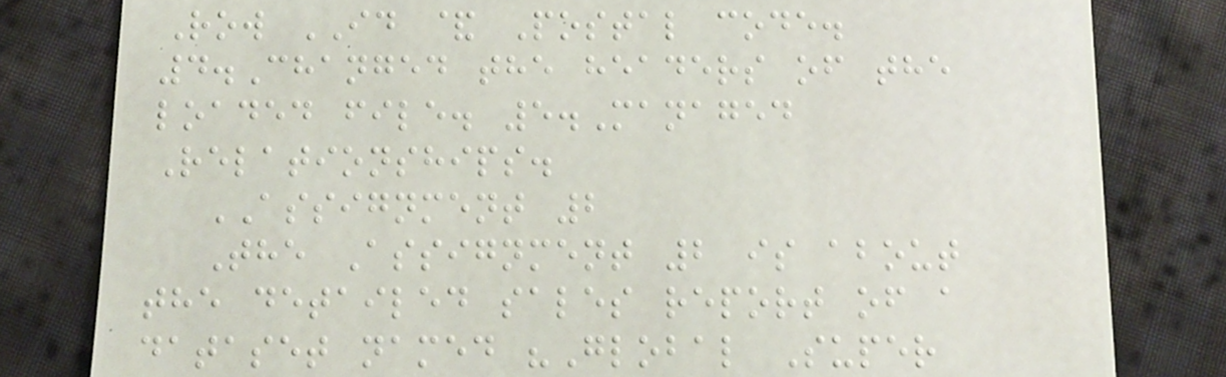Row ID & Postal code.
4.Changed the headers of the
loaded file. 5.Managed
Relationships.
ASSIGNMENT 2
The Assignment 2 is about
the detailed sales report of a
dataset named "Global Super
